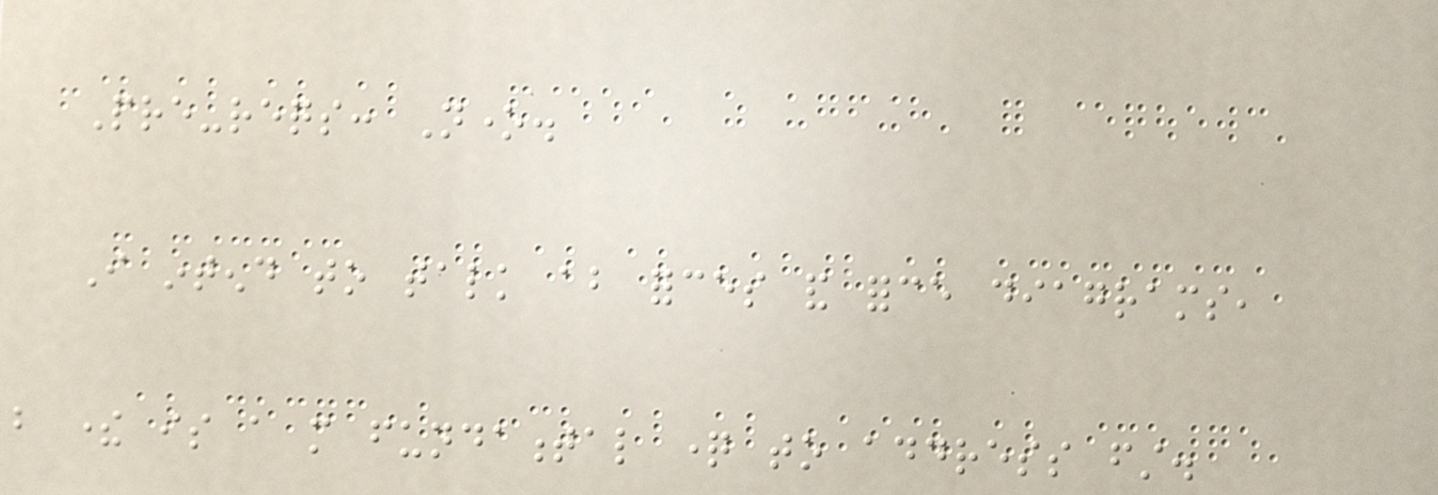Pre-reqs: None.
I intend to talk about forces and force diagrams,
but there is a more fundamental question to address first.
